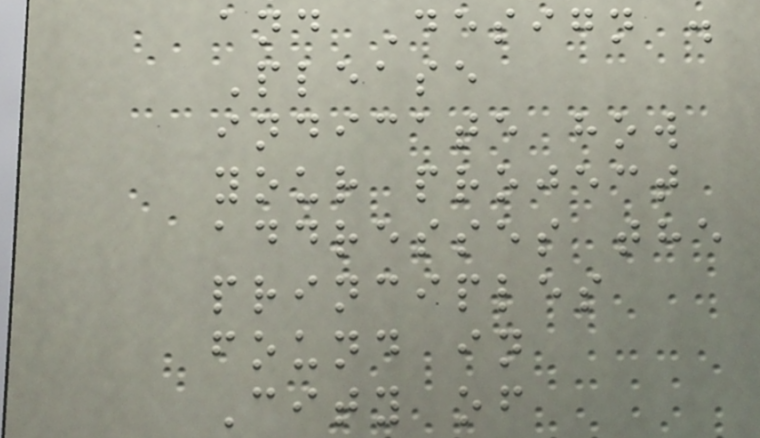and Design .
Please
indicate how
your project
addresses the
principles
found in
City of
